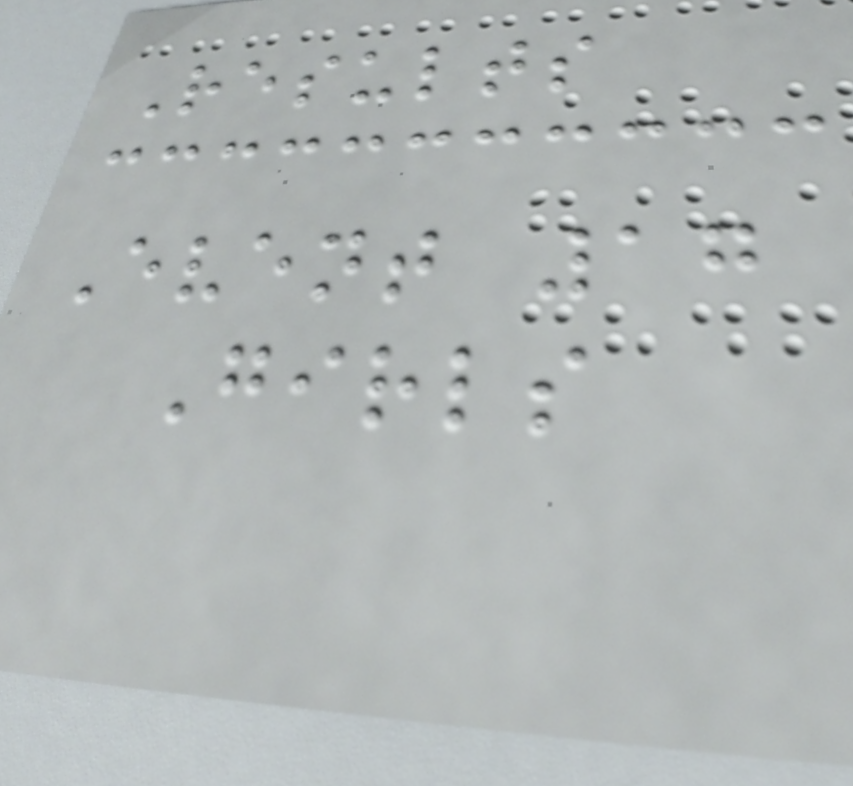Results
Event 17
Girls
